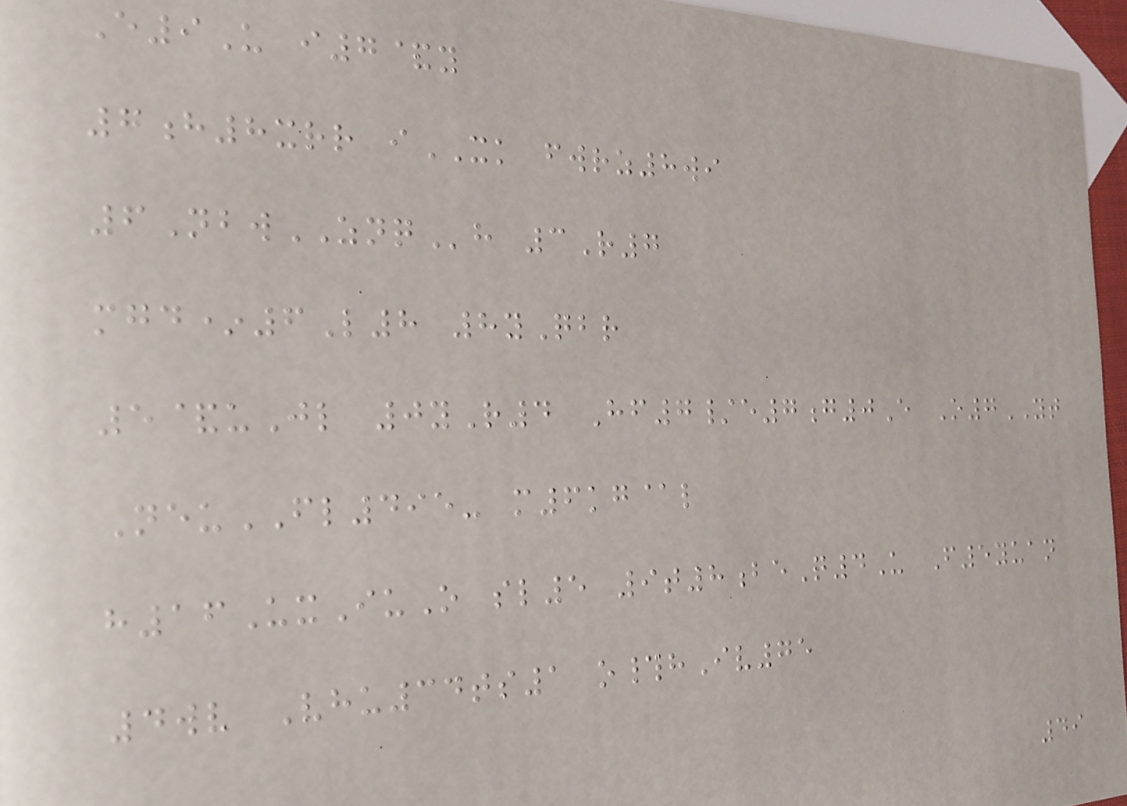E9U i7&y
7h8xrr iXK fwrz8wi
6NbwZNQh 3R7
mgd*6L8 8yQbr
5&uJl 0yR4 Hf7/e7g0E O7YT
NeuFL495- m6kg@l
h16UxIuO sl5 9t8beQ4U F5yuan
4wv Vhu34ts1 o#hIv75
49
